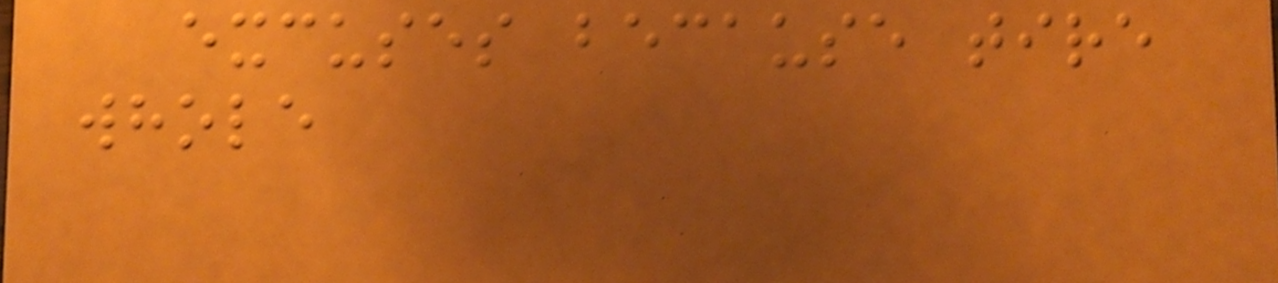excuses because tire
whole
